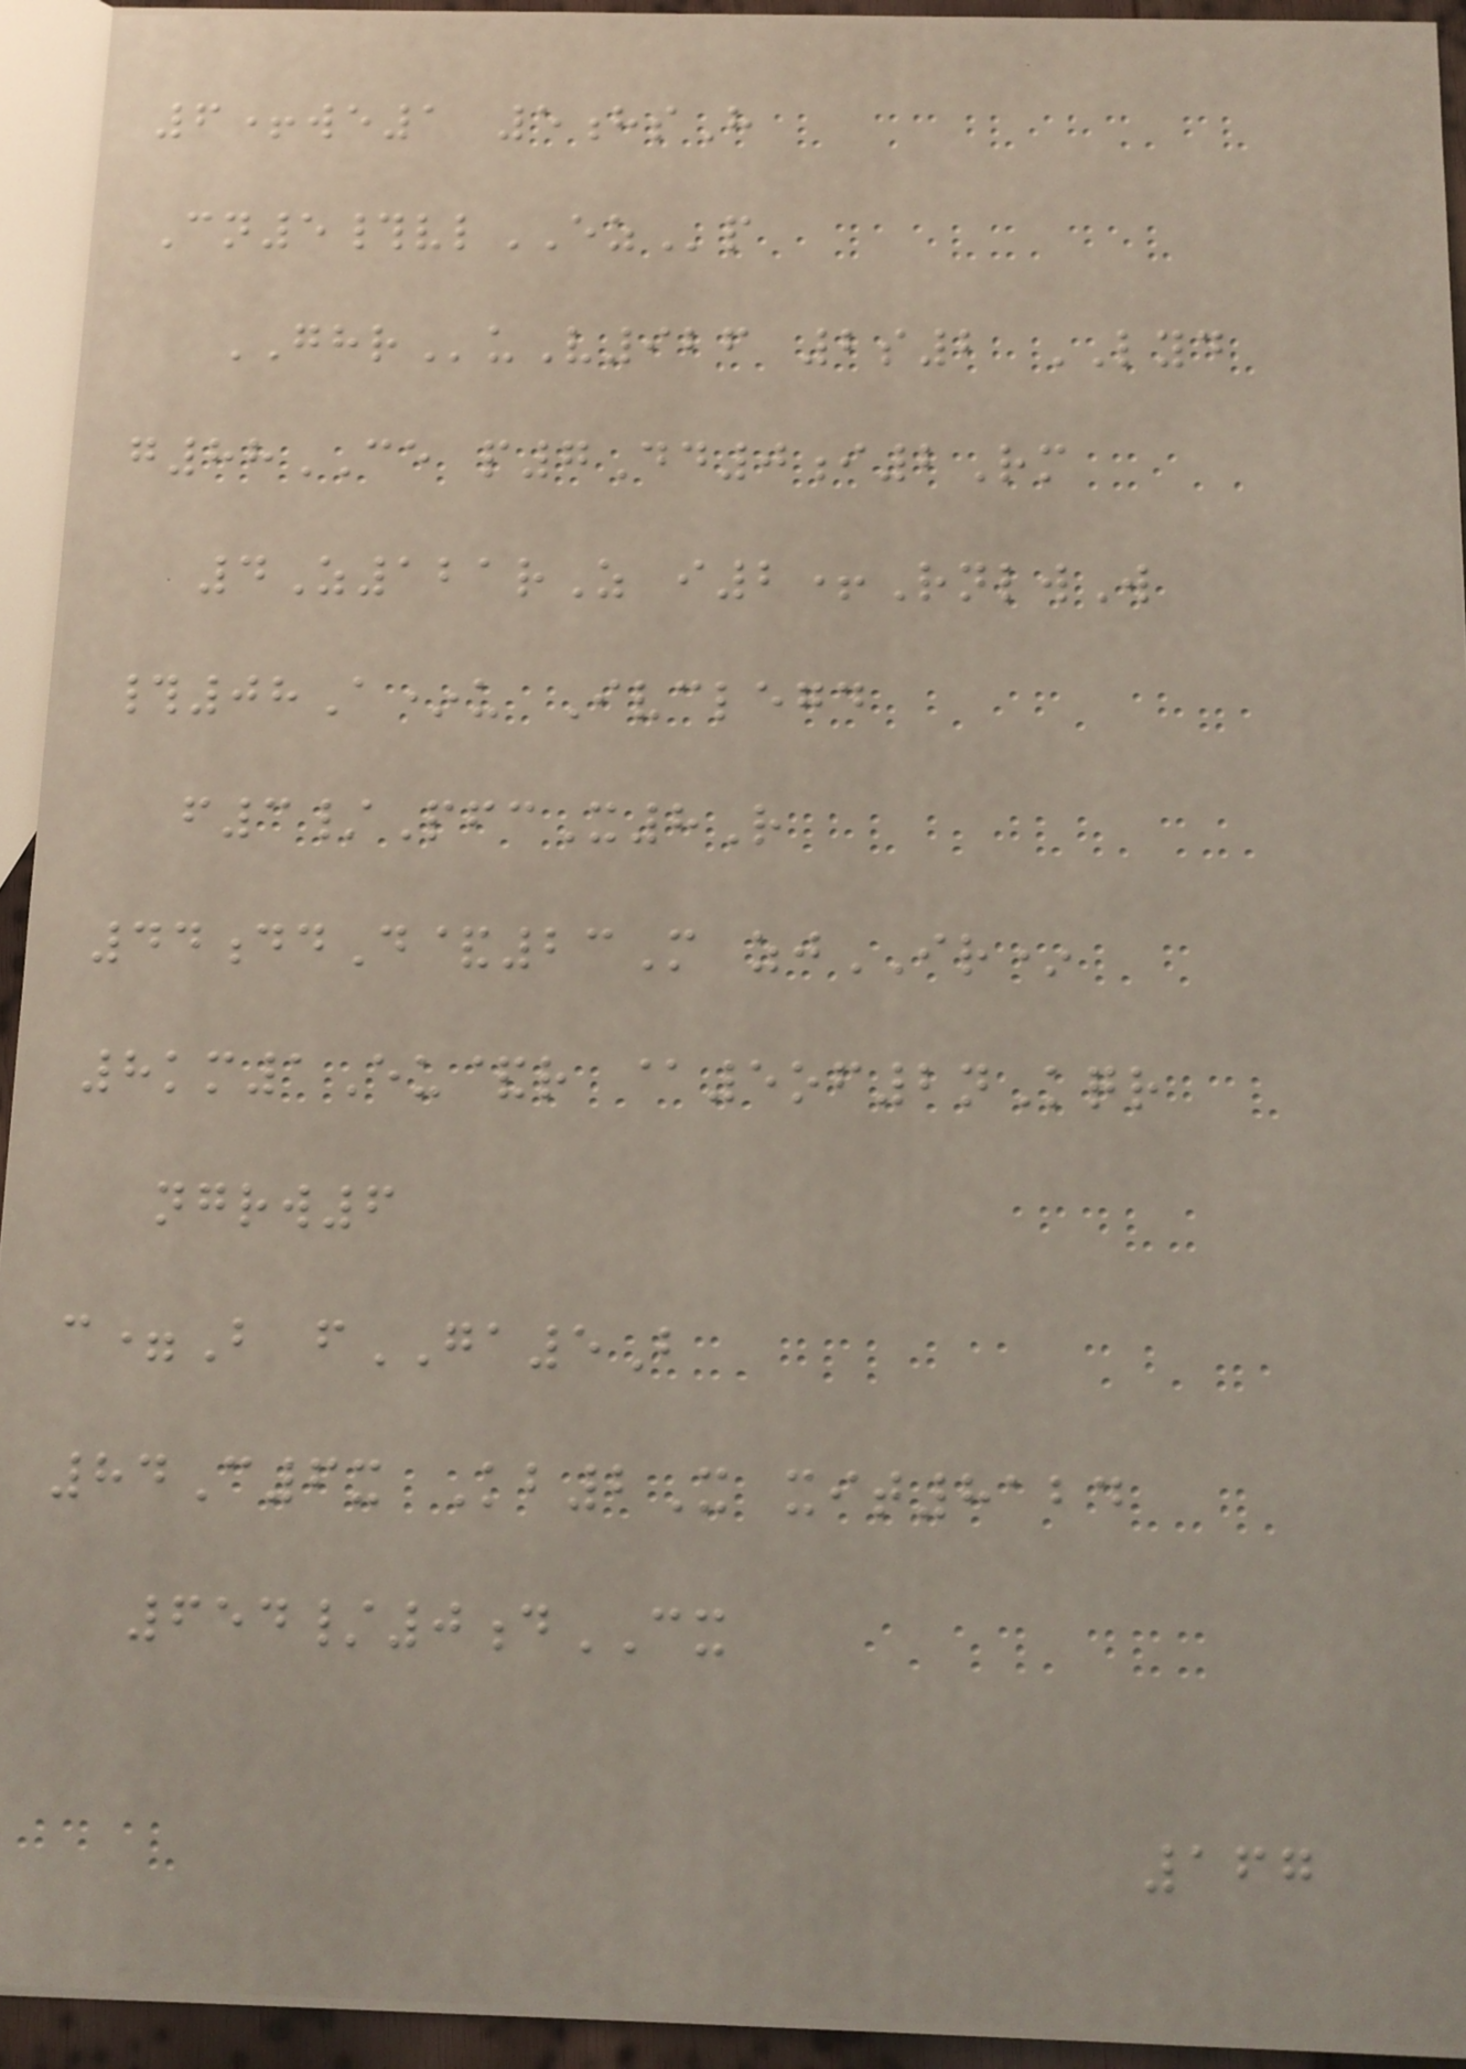6+we1 5hsH
Cn5#vlEZp
GHRuV926 2s2 LYD
g88CE p7Dd0i2Rm
4Z121rZ i2+RnlwW
#08A*u Ivclegd
f3/PfcX8R
44ddD&23M zjIR*
8km1Eu&r @5of2nKqr
ngrw6
c=B fGA5B
84C6x Kb2X xit8124
654/0dCX
167
